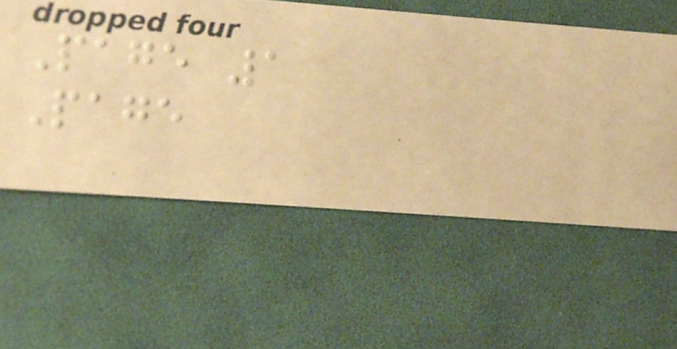Page 1
Page
